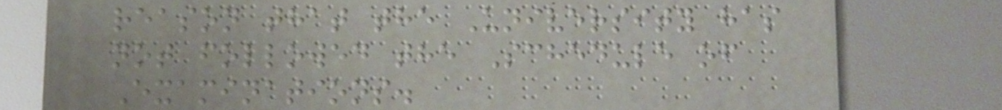reason that the University has
not followed the Schedule of
Examinations.
